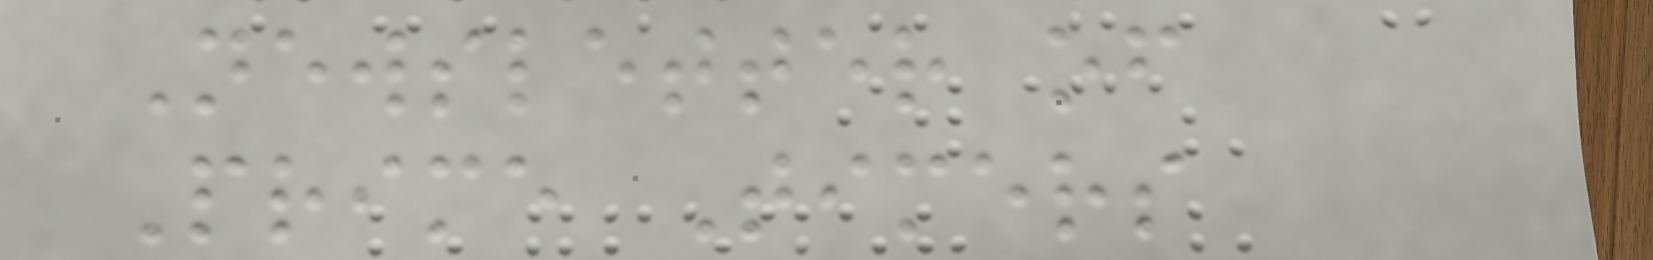Newsletter of
Prime Timers
